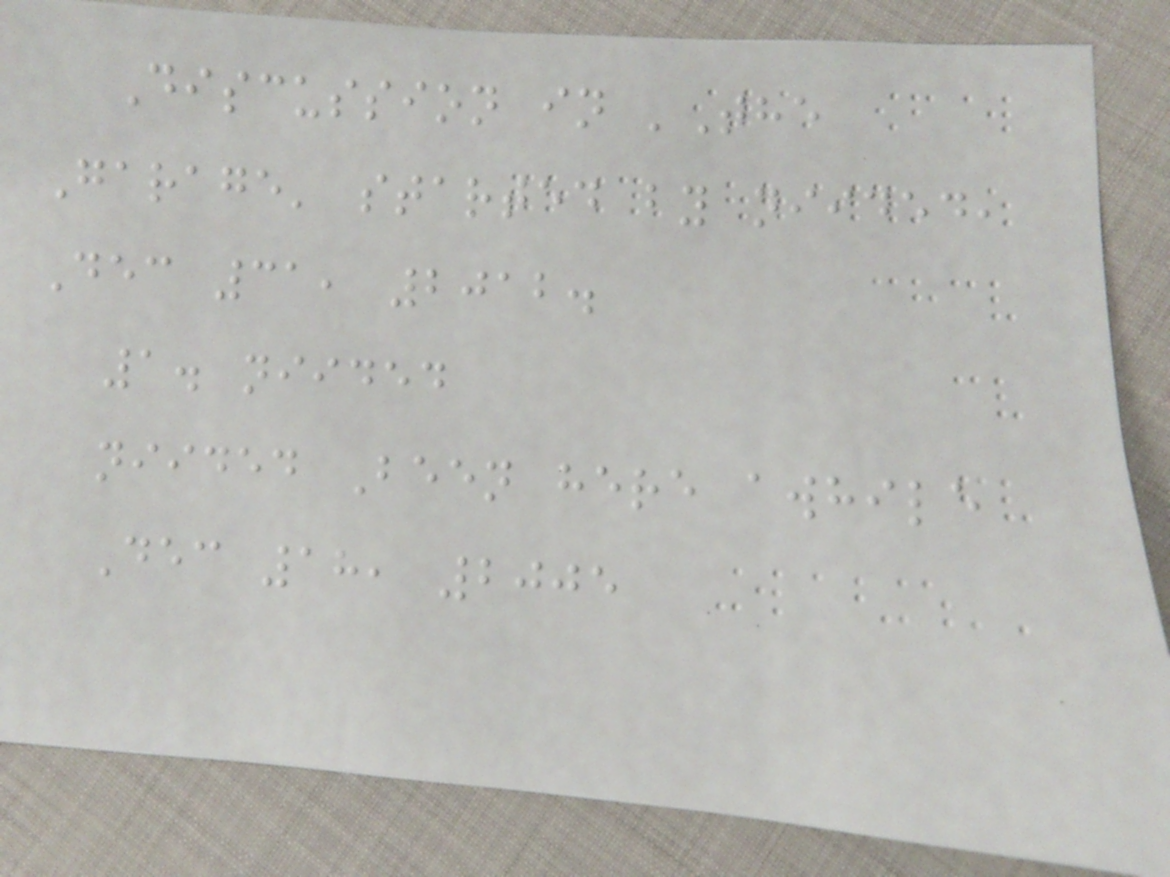Discussion in 'The
Garage' started by niided,
Dec 31, 2012.
1. niided
niided Been here awhile
Dec 18, 2005
